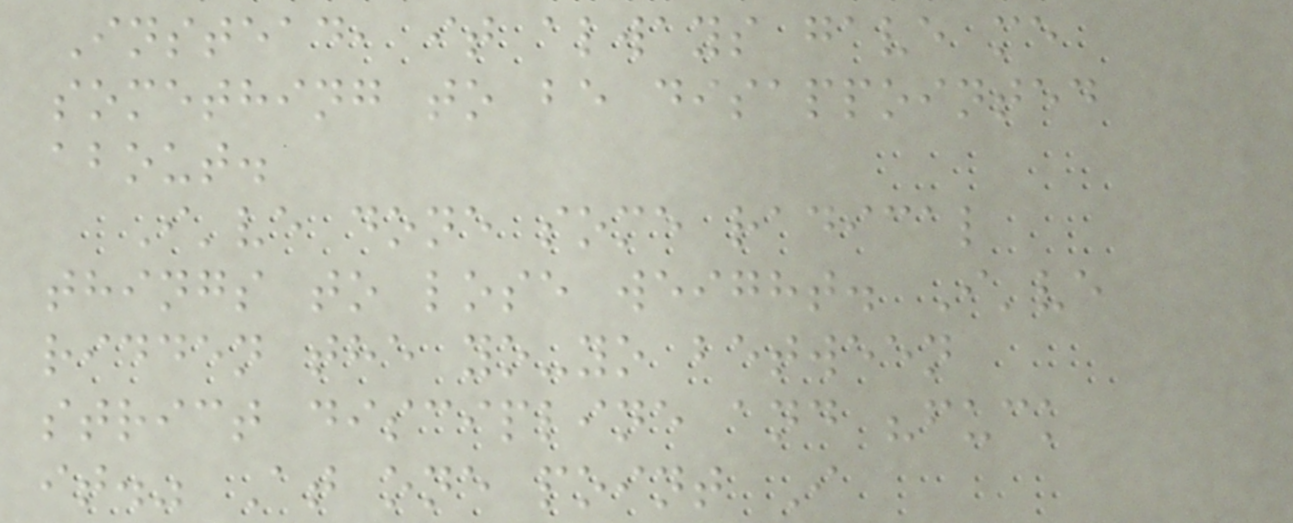Instead, it always gave me
something to be disappointed
about.
I've done some radical
things to lose weight. I've
ridden the yo-yo between
strict discipline and "fuck
it." At one point I
